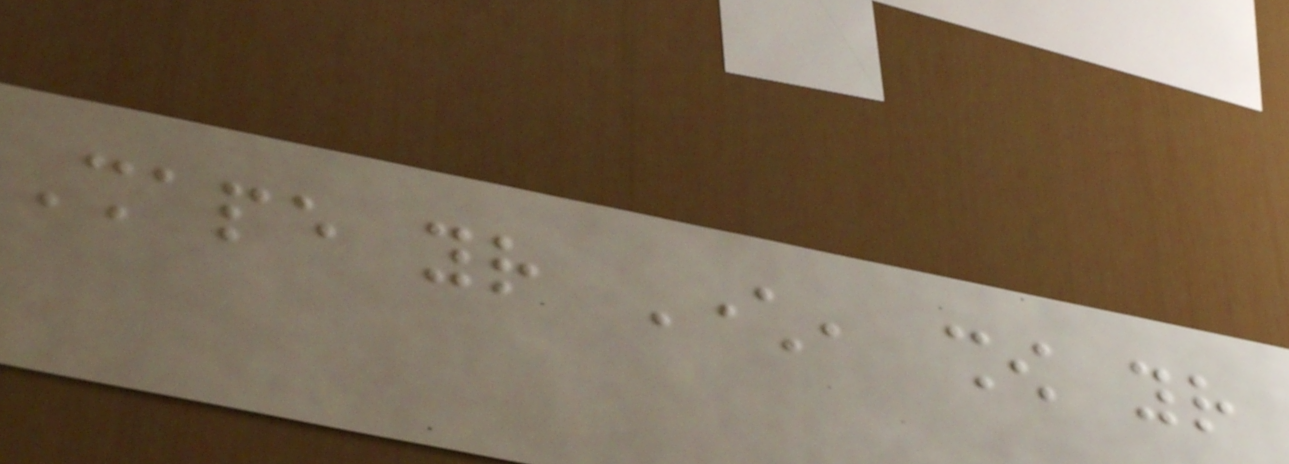Shape your Character, show your
